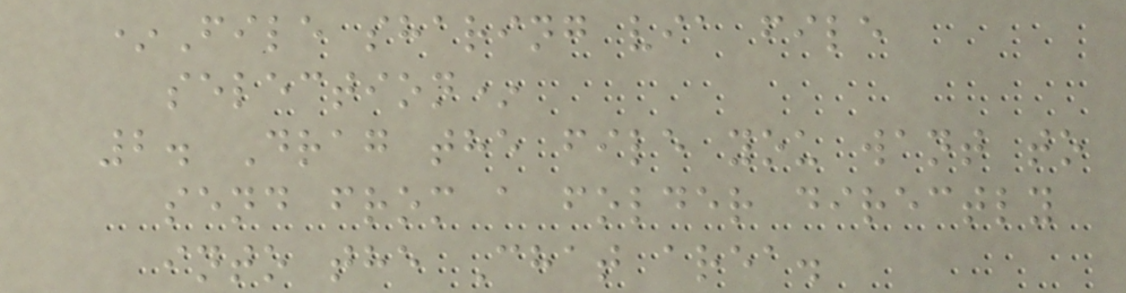*File sharing via file
selection*
2. Drag the file you want to
send from a folder directly
into the Chat area.
